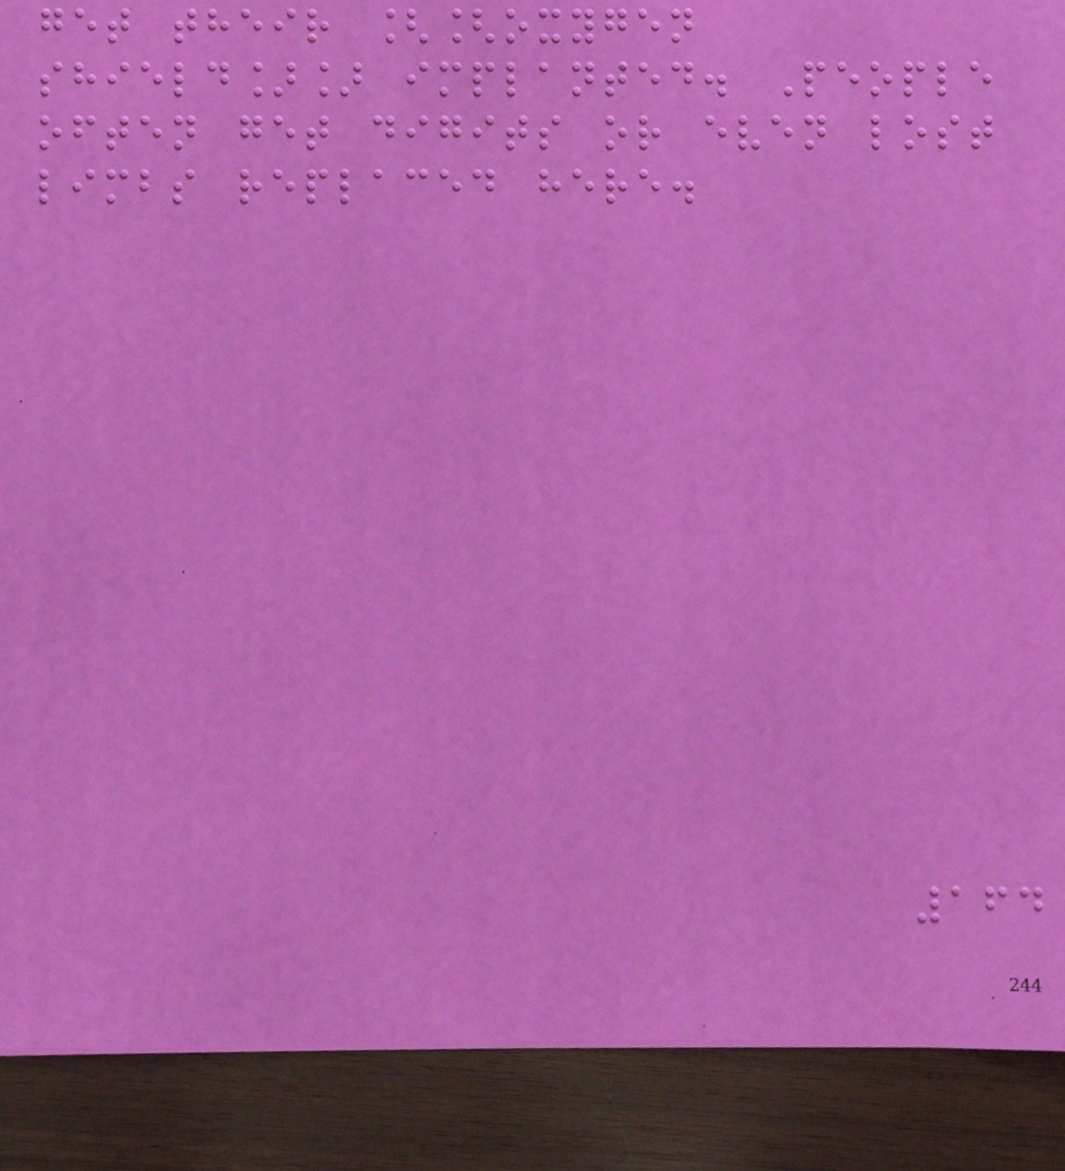get their [[oxygen
shield]] implanted. People
often get digits or even lost
limbs replaced here.
164
